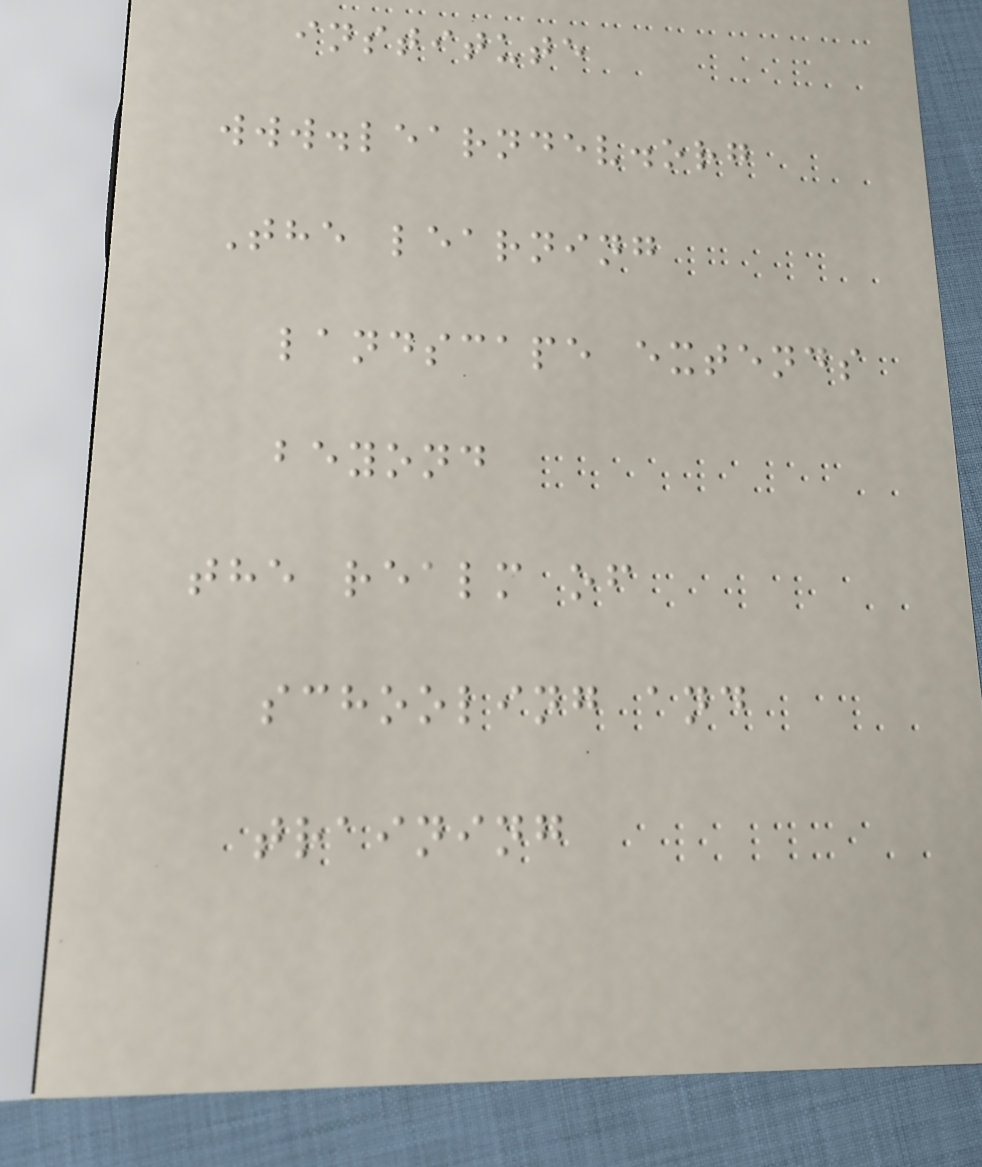institute
www.learndev.org
The learning
landscape extends
beyond
the realm of
schooling and
training
